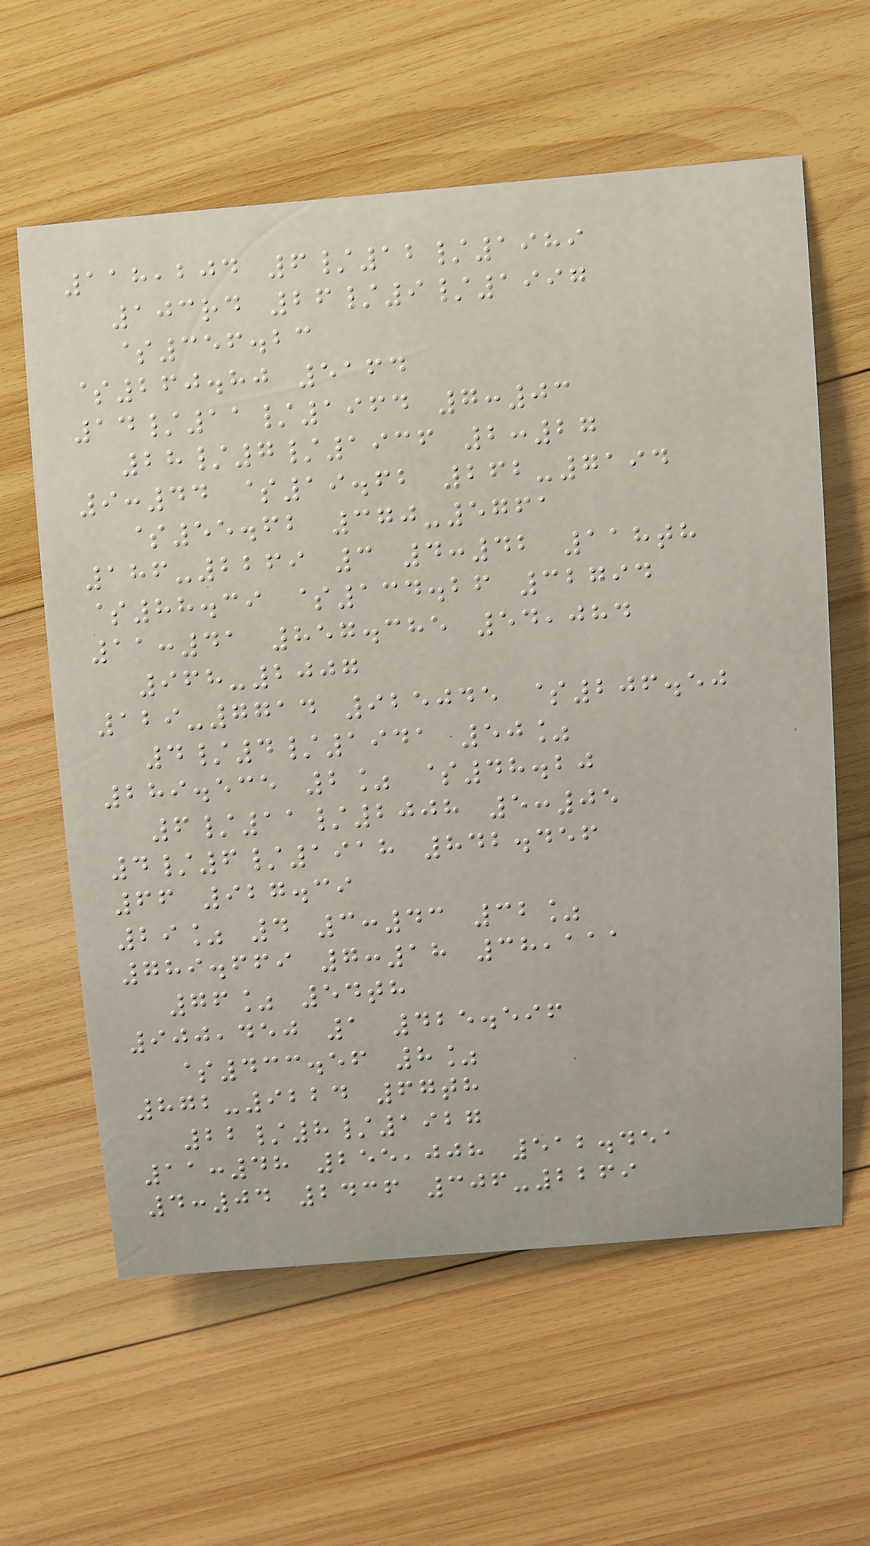118,204 6/12/1989
103rd 26/9/1997
$356.23
$260.80 5164
14/11/1964 7:03
28/7/1936 2:27
9:44 $19.62 262-7194
$55.62 370-5761
186-2269 3 4:42 118th
$88.39 $134.26 32794
11:41 857.385 54,084
968-2007
129-7714 925045 $206.50
4/4/1941 50%
289.535 2% $48.20
6/11/2008 5:05
4/6/1918 842.456
66 927.39
29% 4 3:43 32%
789.669 7:18 38,111
76% 54th
900,450 1 425.596
$433.56 8%
872-9224 67th
22/8/1927
11:48 255,008 512.451
4:04 2436 306-2269
